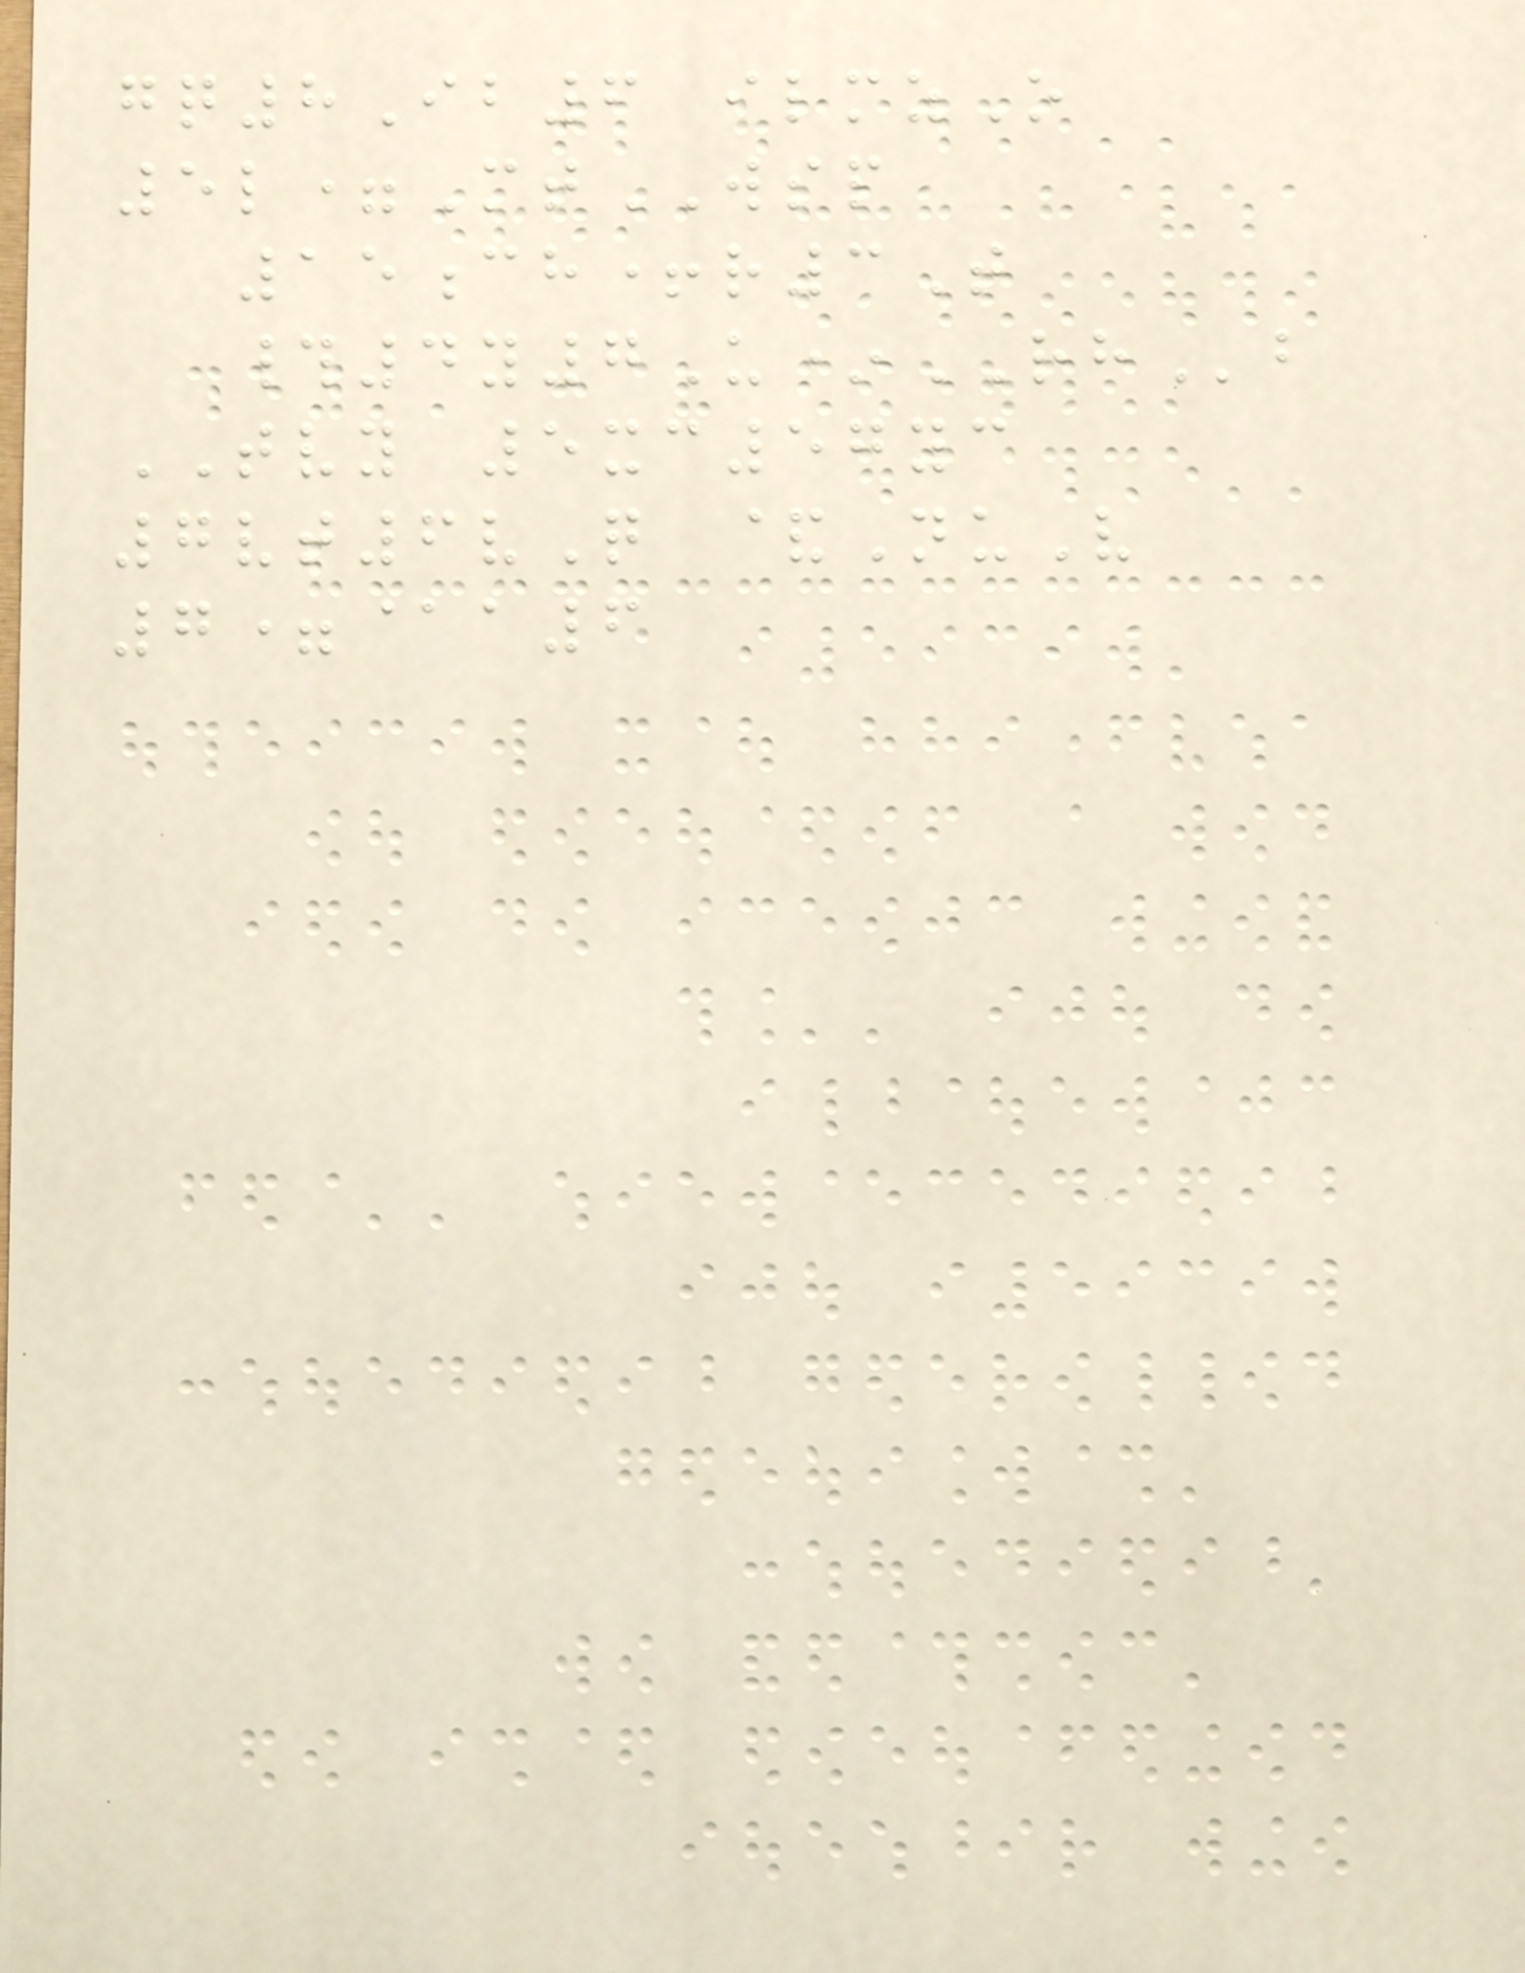gq8Ib6 ilmzO
5l=MtWSP
15ch+r3T
#4y7U*RHb
TVY 5xc57yc
7vt6vQ &NuV
7=@a6
